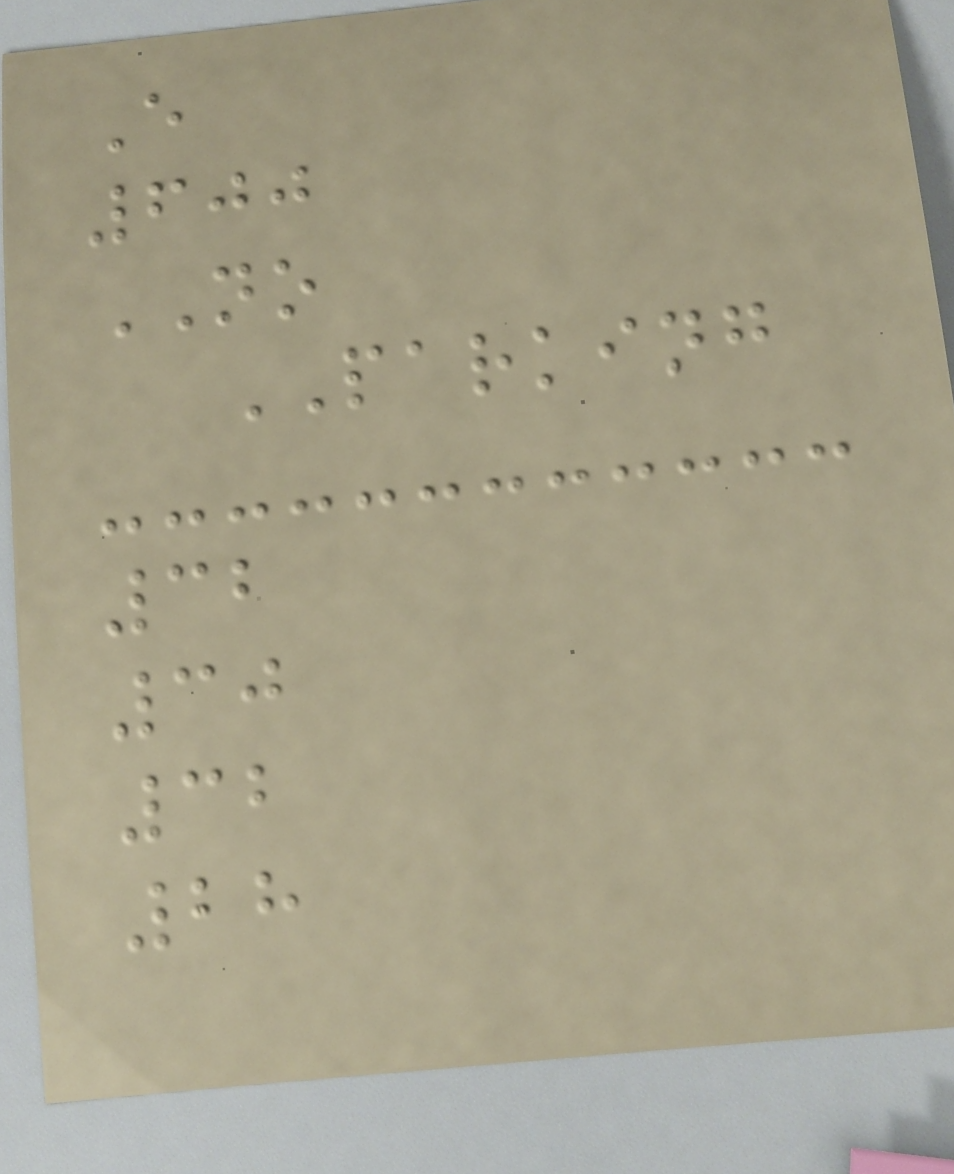E
600
NO
PARKING
32
30
32
28
